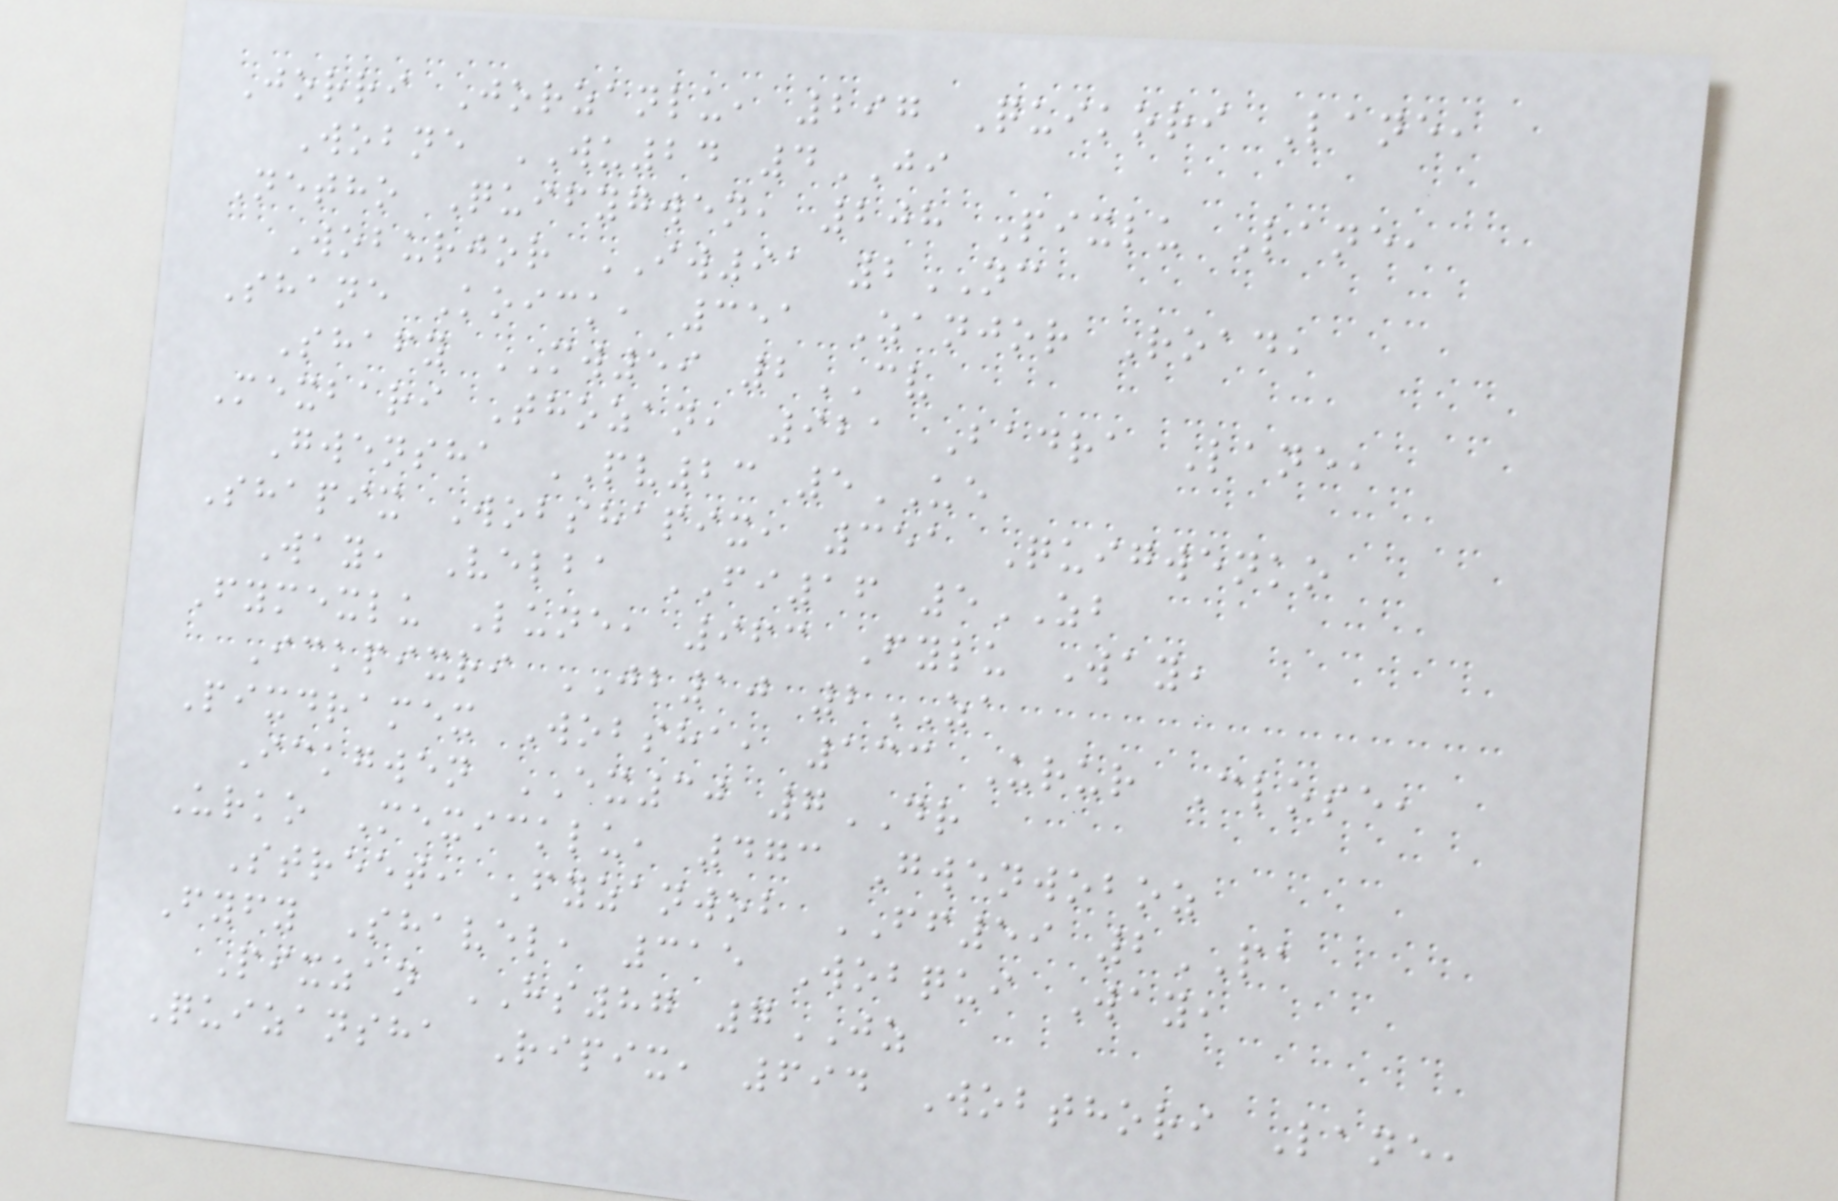Jorri Jorzanlu, 297 Quikori Lane,
Wobne WU24 4JI
Netho Quifygwen, 208 Pixlu Lane,
Woburjor IW91 2NC
Shane Koick, 351 Zanjor Road,
Shafy MW59 2CV
Mexbari Thozan, 921 Badra Lane,
Gwensha PV23 5UE
Shapix Wobshapix, 351 Quigwenko
Way, Velba FI16 5ZB
Fymexlu Lune, 963 Fylu Way,
Ickpixri JB10 2ZA
Pixdramex Wobsha, 133 Urur Close,
Ickgwen EX30 7DR
Urko Mexicklu, 473 Gwenwoboz
Street, Fyzanwob FF59 2PA
Fyfy Shavel, 315 Wobqui Way,
Pixzan HS87 7JZ
Quizansha Ripix, 694 Wobthori Lane,
